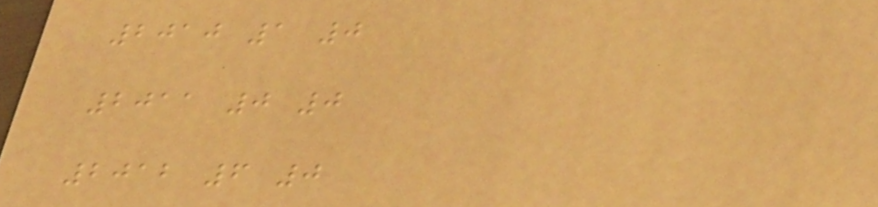2010 1 0
2011 0 0
2012 6 0
